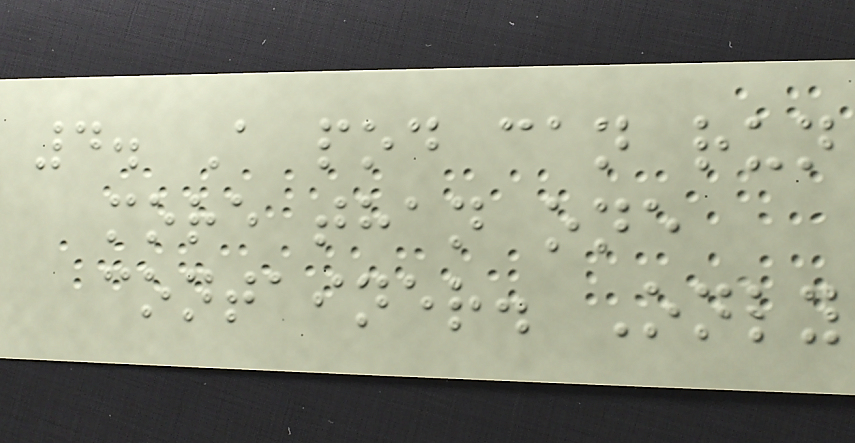4. A pod can run
more than one
container. Only
